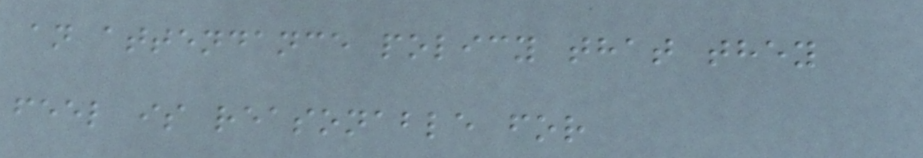an attendance policy that they
feel is reasonable for
